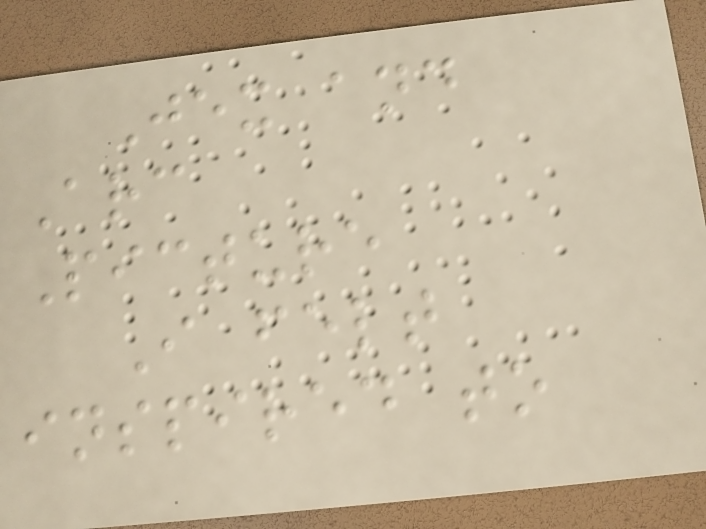Jex and
Arc
Picture
I felt
inspired to
